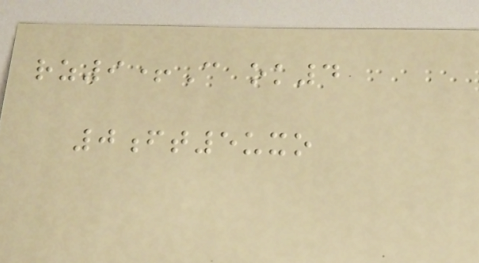rz9+C ok4
0ft5uxo
